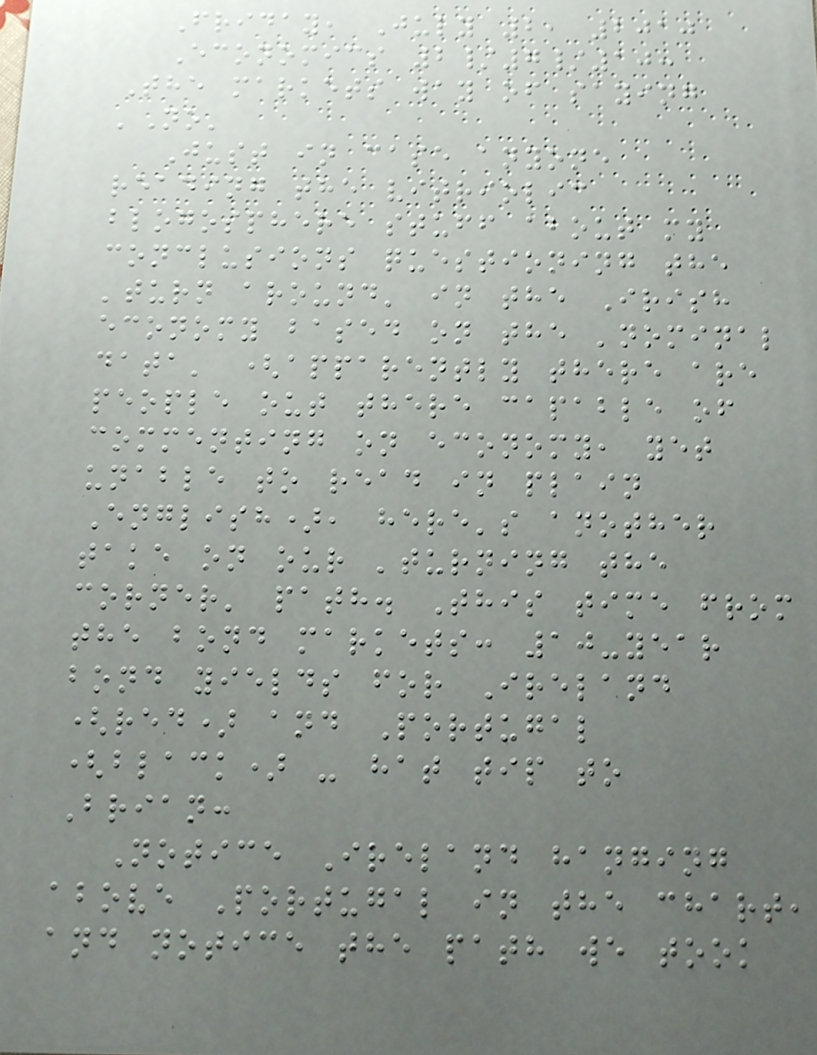Friday, July 2, 2010
Economics 2/7/10:
The markets way of saying
'No'
Just in case anyone
reading the vitriolic
blogosphere stuff about my
conclusions questioning the
'turn around' in the Irish
economy based on the 'nominal
data' (apparently there are
people out there capable of
commenting on economy, yet
unable to read in plain
English), here's another
take on our 'turning the
corner' path. This time from
the bond markets: 10-year
bond yields for Ireland
(red) and Portugal
(black) - hat tip to
Brian:
Notice Ireland hanging
above Portugal in the chart,
and notice the path we took
